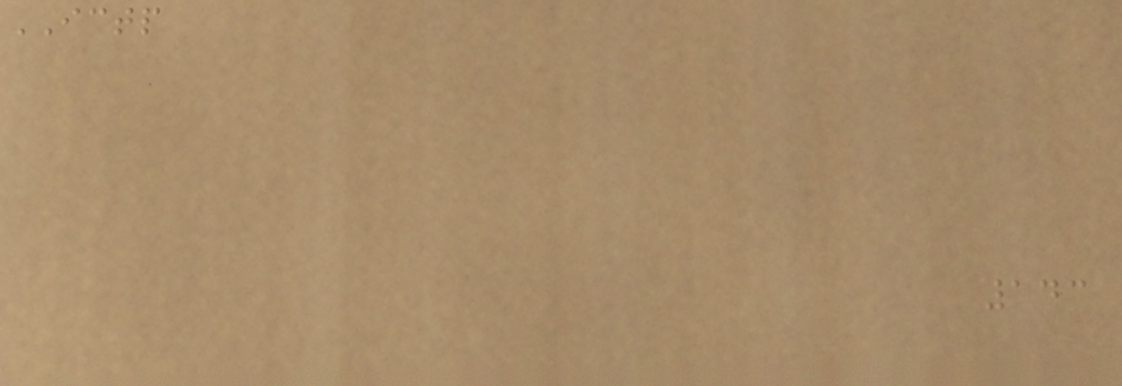ICTP
143
